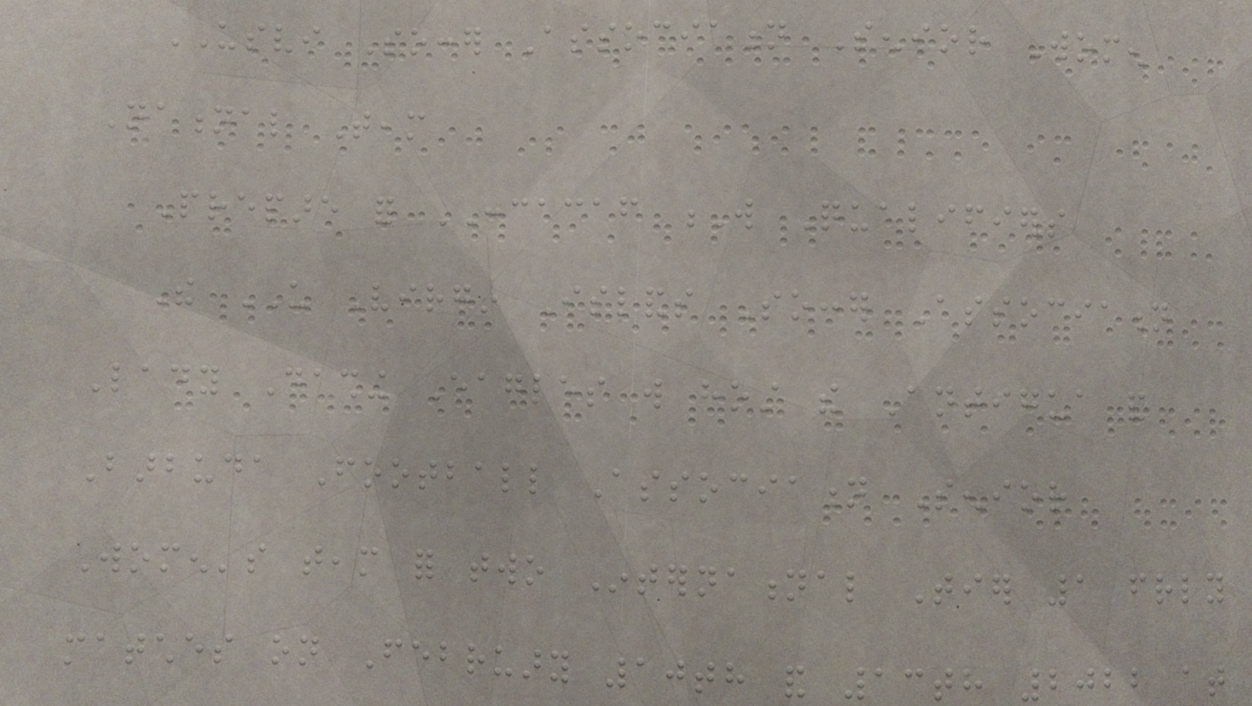USVI Soccer Association Senior Women
National Team
Prepare for CONCACAF W Qualifiers
The US Virgin Islands Soccer Association
Lady Dashing Eagles will host the Antigua and
Barbuda Football Association Senior
Women's team for two International Tier 1 friendly
matches on February 10th and 13th 2022 at
